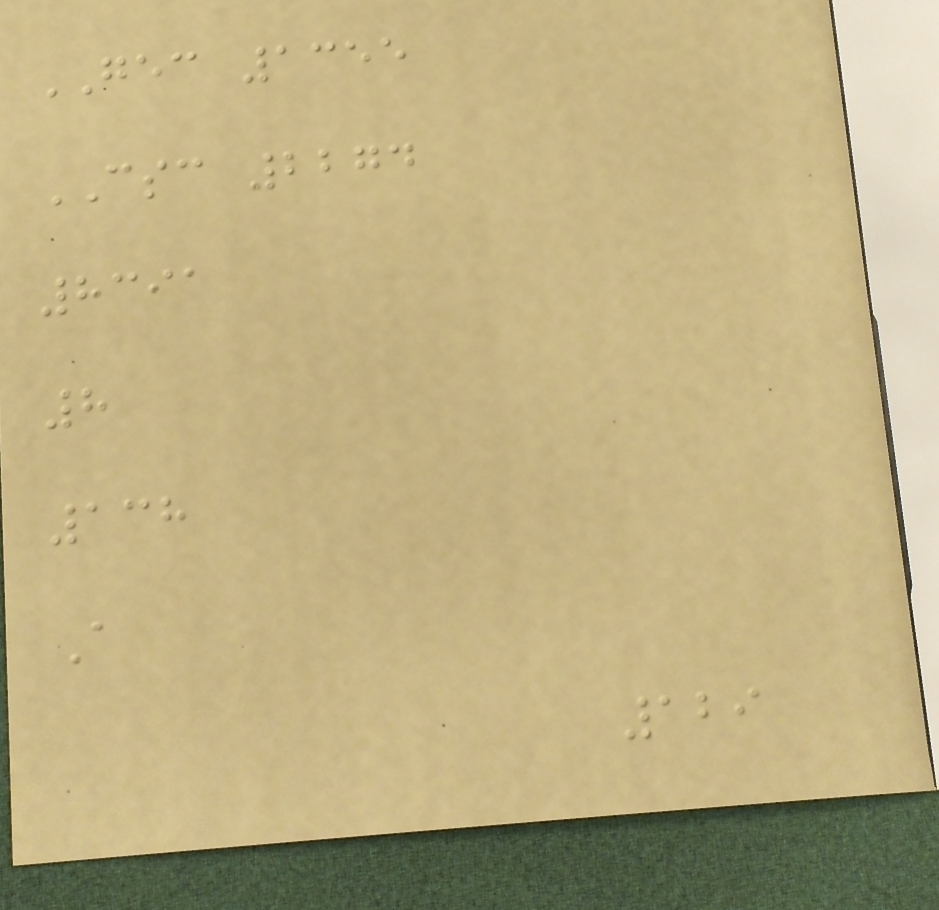GEC 1355
CSC 2274
8391
8
138
A
129
